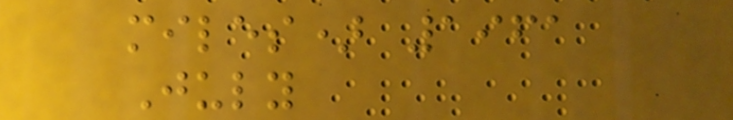miles) 1961
July
